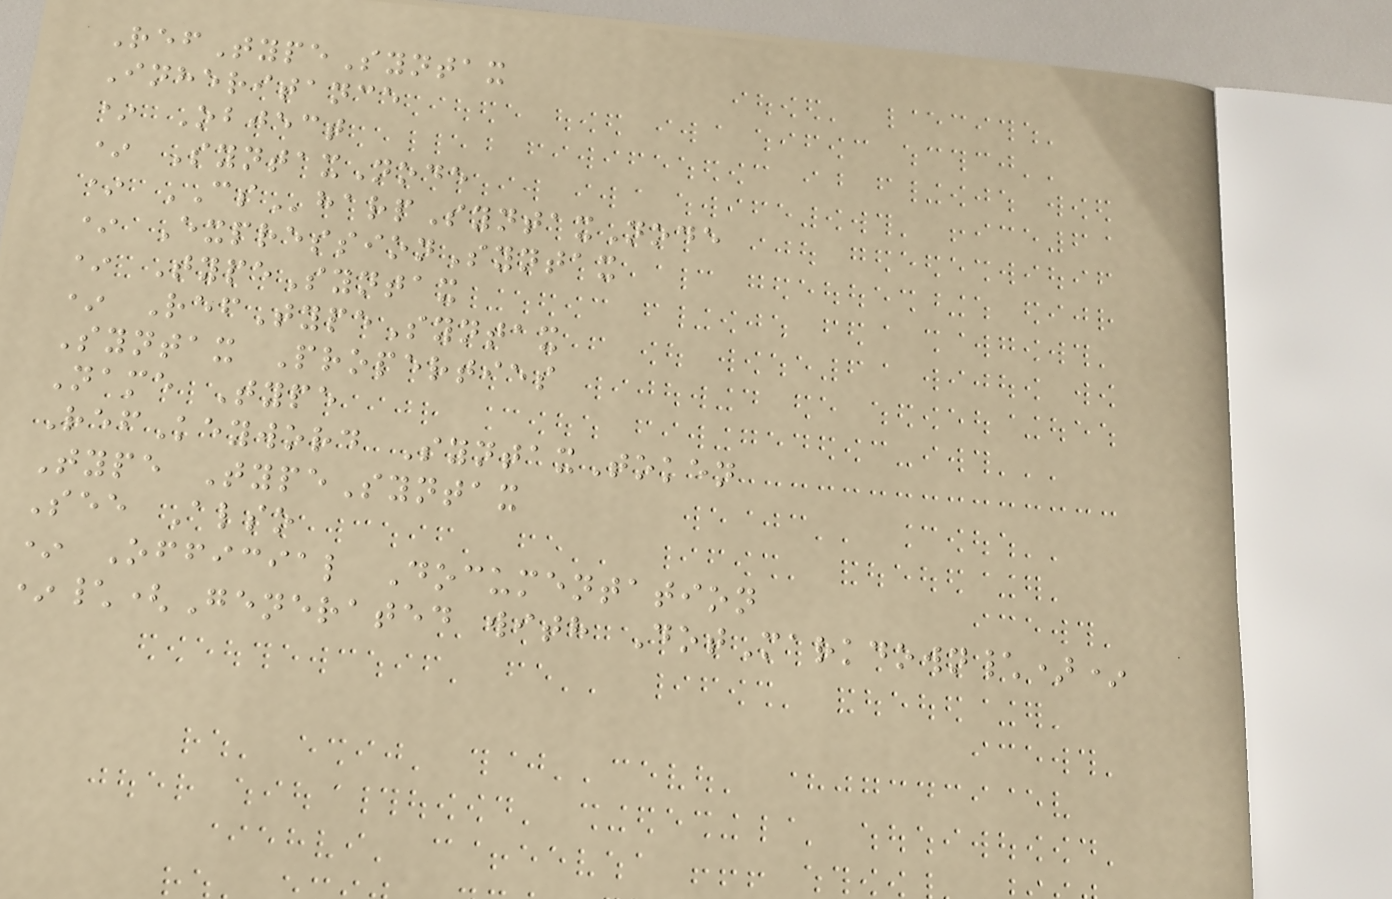RefTypeSyntax
Inheritance
* Object
* SyntaxNode
* CSharpSyntaxNode
* ExpressionSyntax
* TypeSyntax
* RefTypeSyntax
Syntax Properties
Name Type
RefKeyword SyntaxToken
Type TypeSyntax
See Also
* Official Documentation
*\(Generated with DotMarkdown\)*
